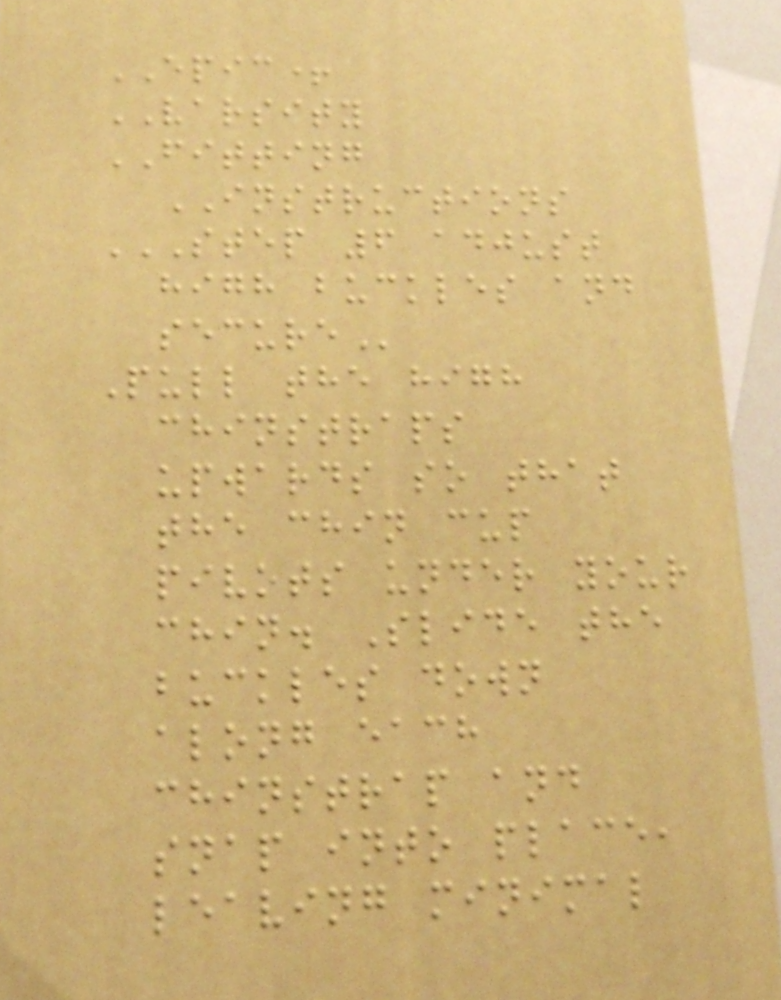EPIC+
VARSITY
FITTING
INSTRUCTIONS
STEP 6 ADJUST
HIGH BUCKLES AND
SECURE
Pull the high
chinstraps
upwards so that
the chin cup
pivots under your
chin. Slide the
buckles down
along each
chinstrap and
snap into place,
leaving minimal
